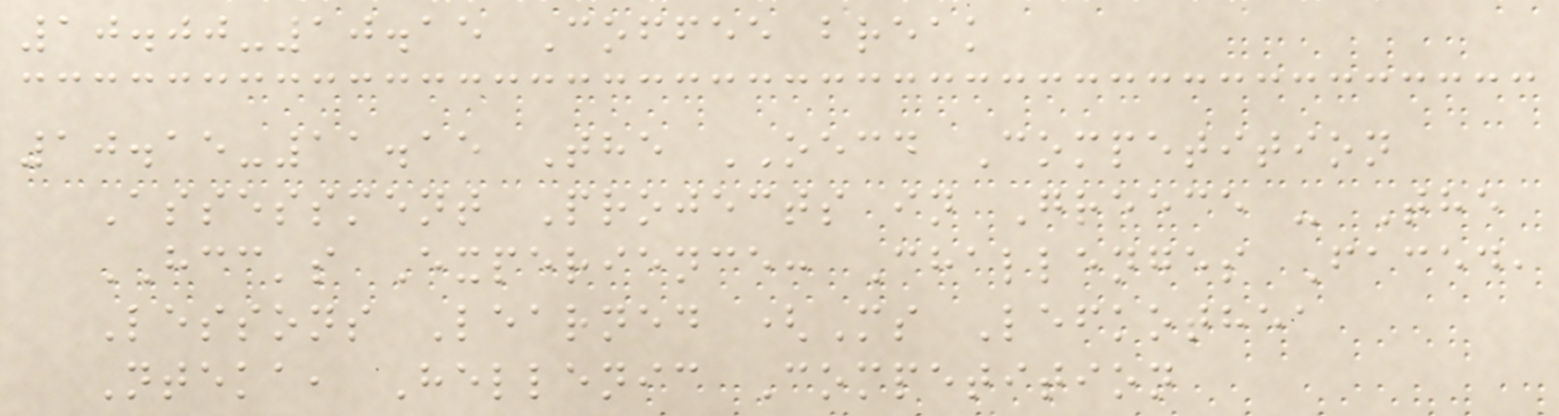10.00-10.15 Coffee break
10.15-11.15 The OECD Competition
Assessment Projects in Greece - The
HCC's Experience: Challenges Faced,
Lessons Learned (Ms Lefkothea
Nteka, Hellenic Competition
